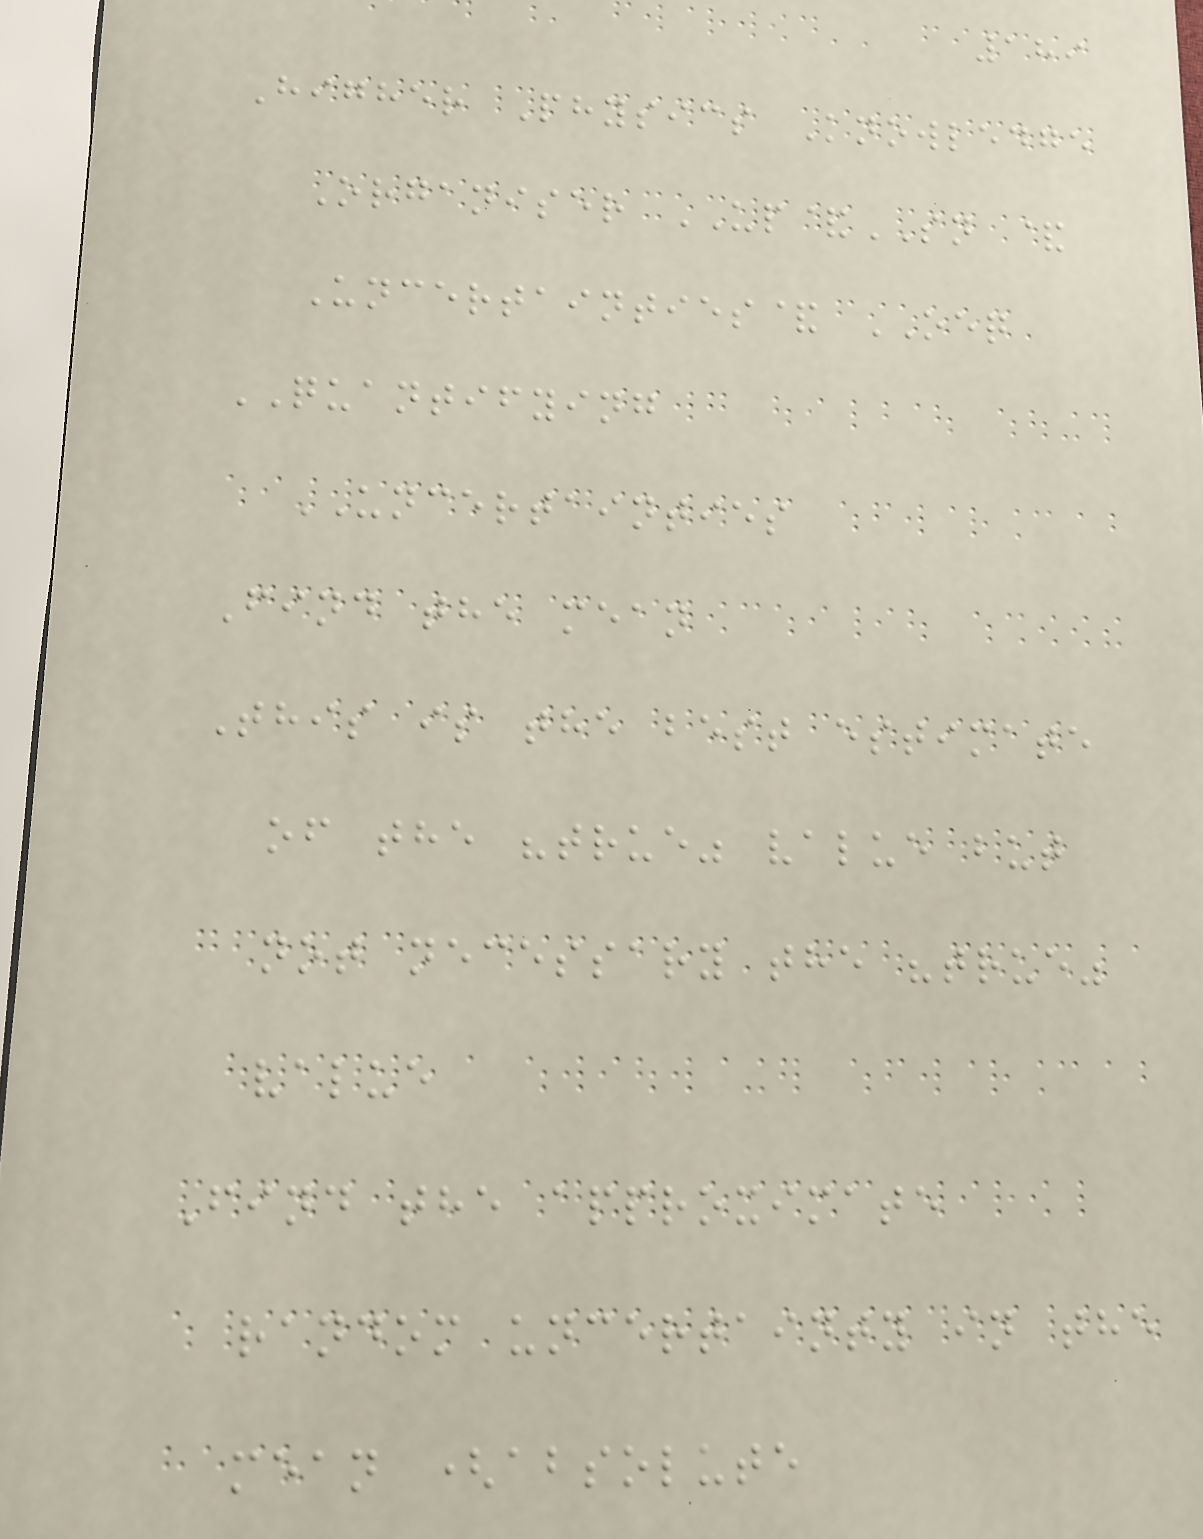189
Higher Physics Knowledge
Organiser UP&SN &
Uncertainties& OEQ
QUANTIFYING
UNCERTAINTIES
Find the mean
This is the best estimate
of the "true" value but
not necessary the "true"
value
Find the approximate
random uncertainty in the
mean (absolute
